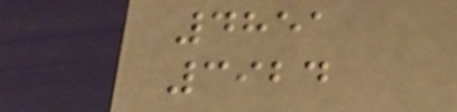4851
3924
